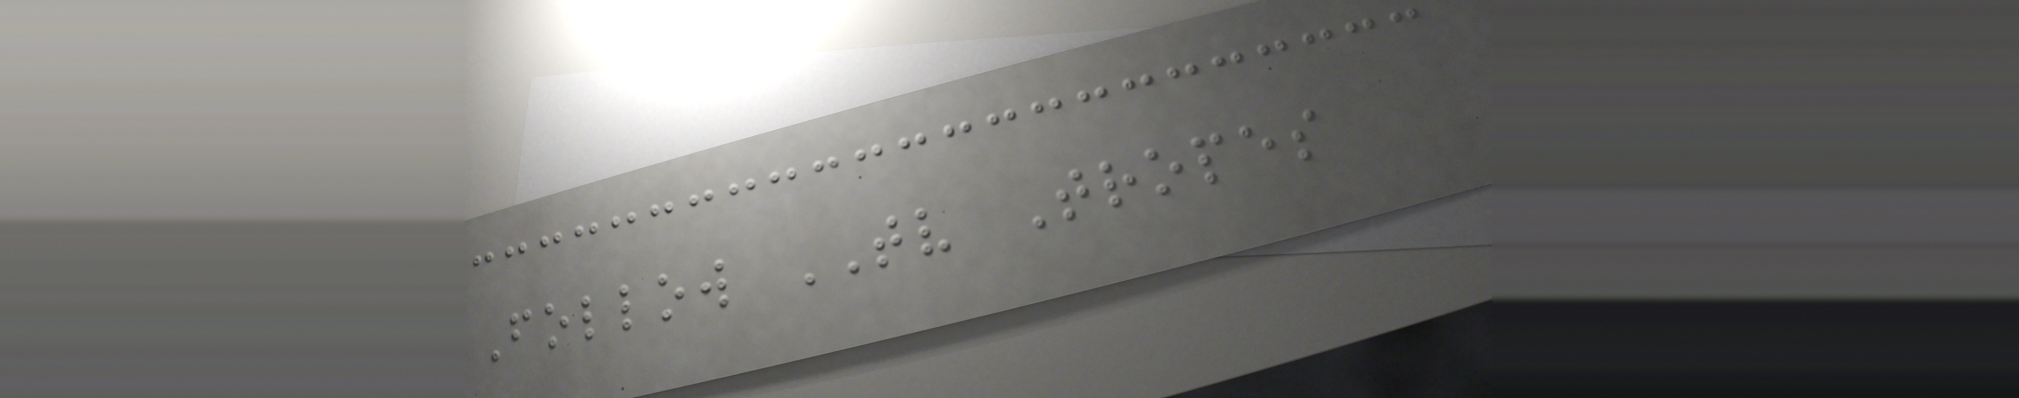Follow TV Tropes
